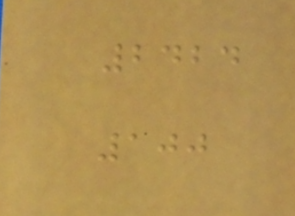2424
100
